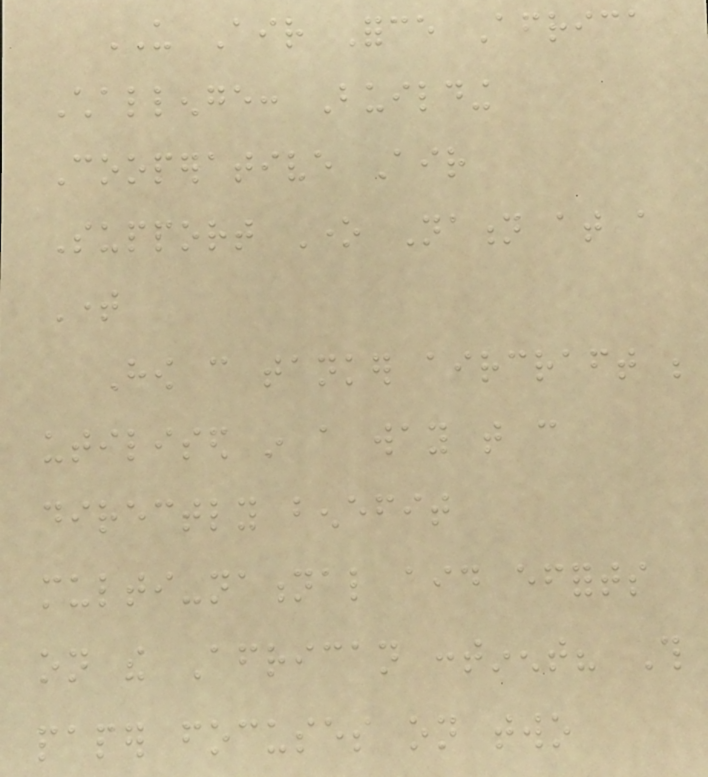US Air Force Africa
Challenge: Building
Cooperative Air
Support One Nation at a
Time
How can tanker aircraft be
utilised in a way that can
directly benefit
multi-national aid efforts
on the African continent? This
paper focuses on two
